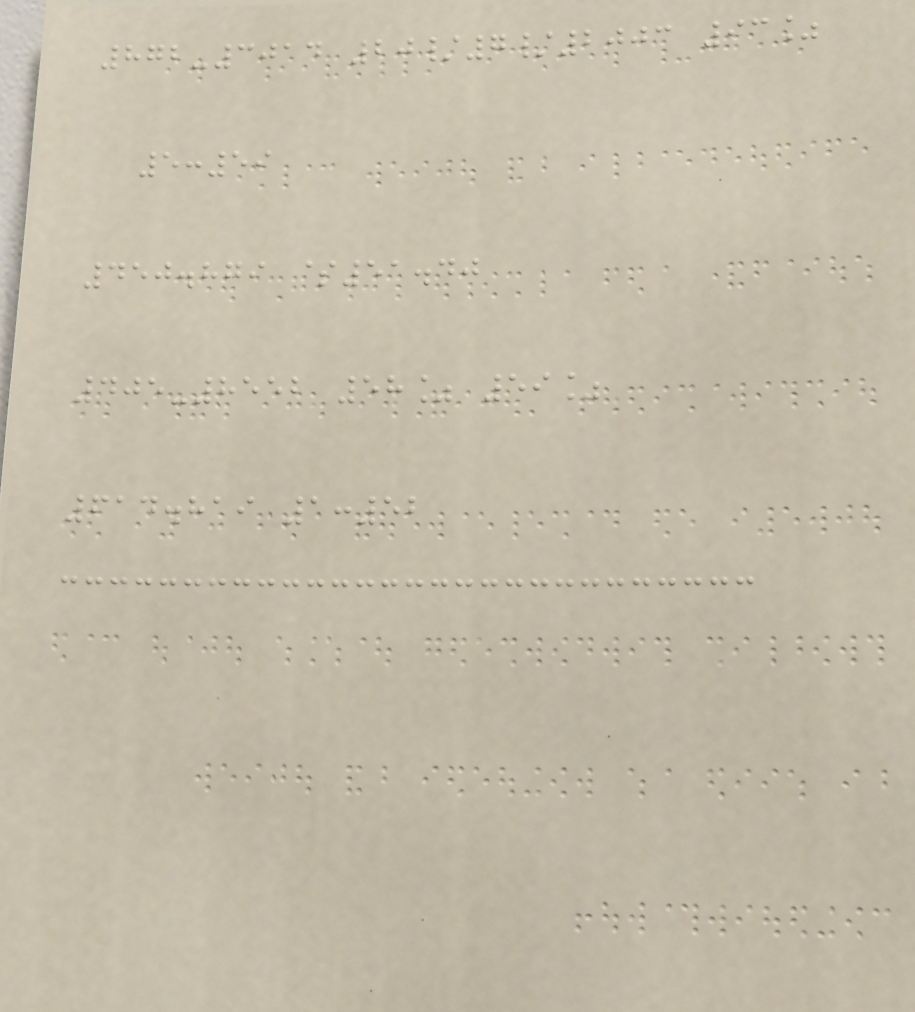872-3014 20/7/2003 93%
5:59
450.879 $51.40
405-8552 58% 59%
614.819 1:52
